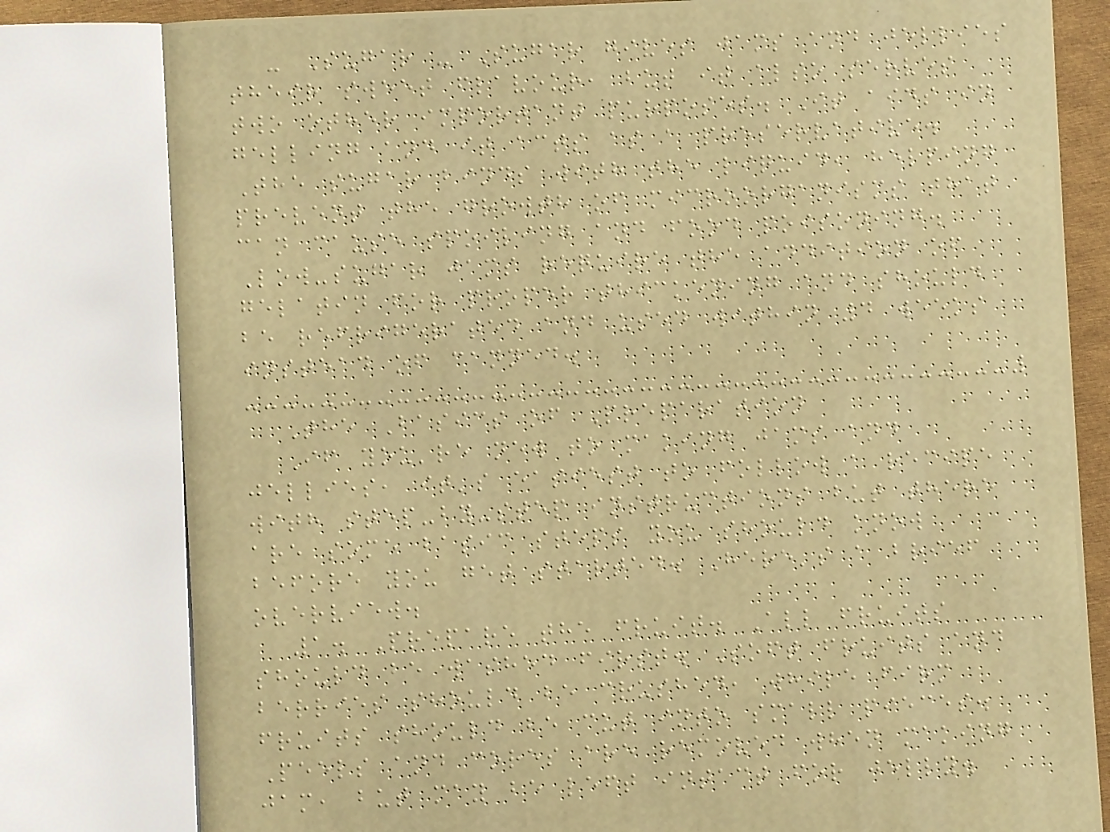- Sugar - Sugar gives jams and jellies
their sweet flavour, but it also serves
two other important purposes. It aids in
gelling and it acts as a preservative.
The sugar binds with the liquid, helping
prevent the growth of microorganisms that
can cause spoiling and food poisoning.
Low-sugar jams require the addition of
gelatin for proper thickening and should
be refrigerated and used within 4 weeks
instead of canned.
The Basics of Preparation
If you're new to making jams and
jellies, it's easiest to follow a recipe
with step-by-step instructions but there
are some basic steps you should know
before you get started. Here's a brief
overview.
1. Prepare the fruit. All fruits
should be washed first. Soft fruits and
berries should be crushed, while firm
fruits should be cut into small pieces.
Peels and cores are removed when making
jam, but may be left intact for jelly.
